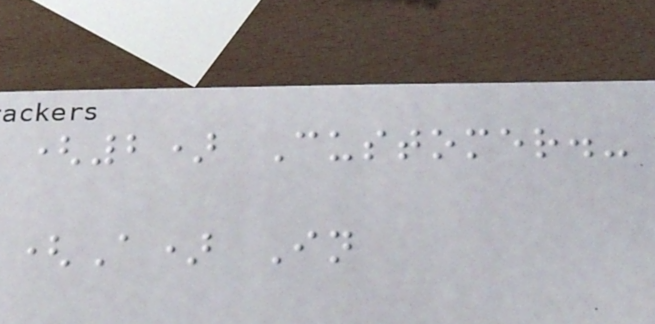(2) Customer.-
(A) In
